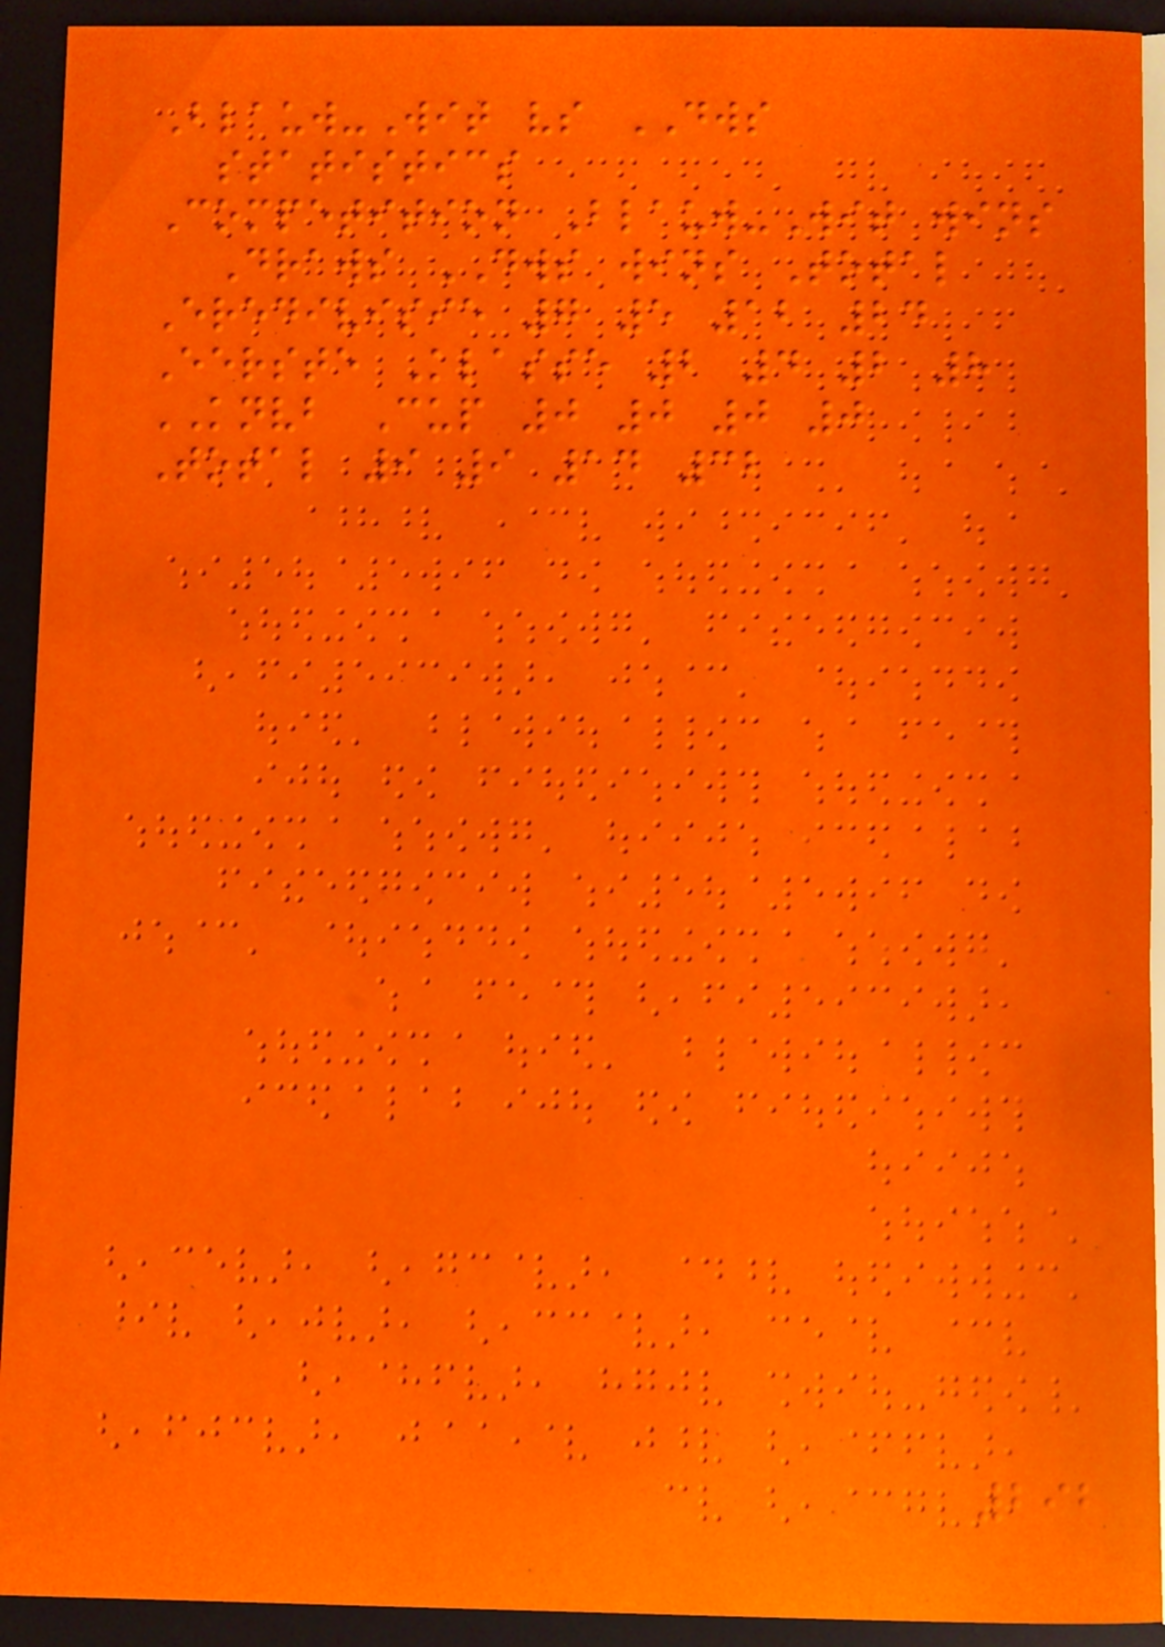Blauw-Wit vs DWS
statistics
Competition Blauw-Wit wins
Draws DWS wins Total
Eredivisie 7 5 12 24
Eerste Klasse 2 4 2 8
KNVB Cup 0 0 0 0
Total 9 9 14 32
292
